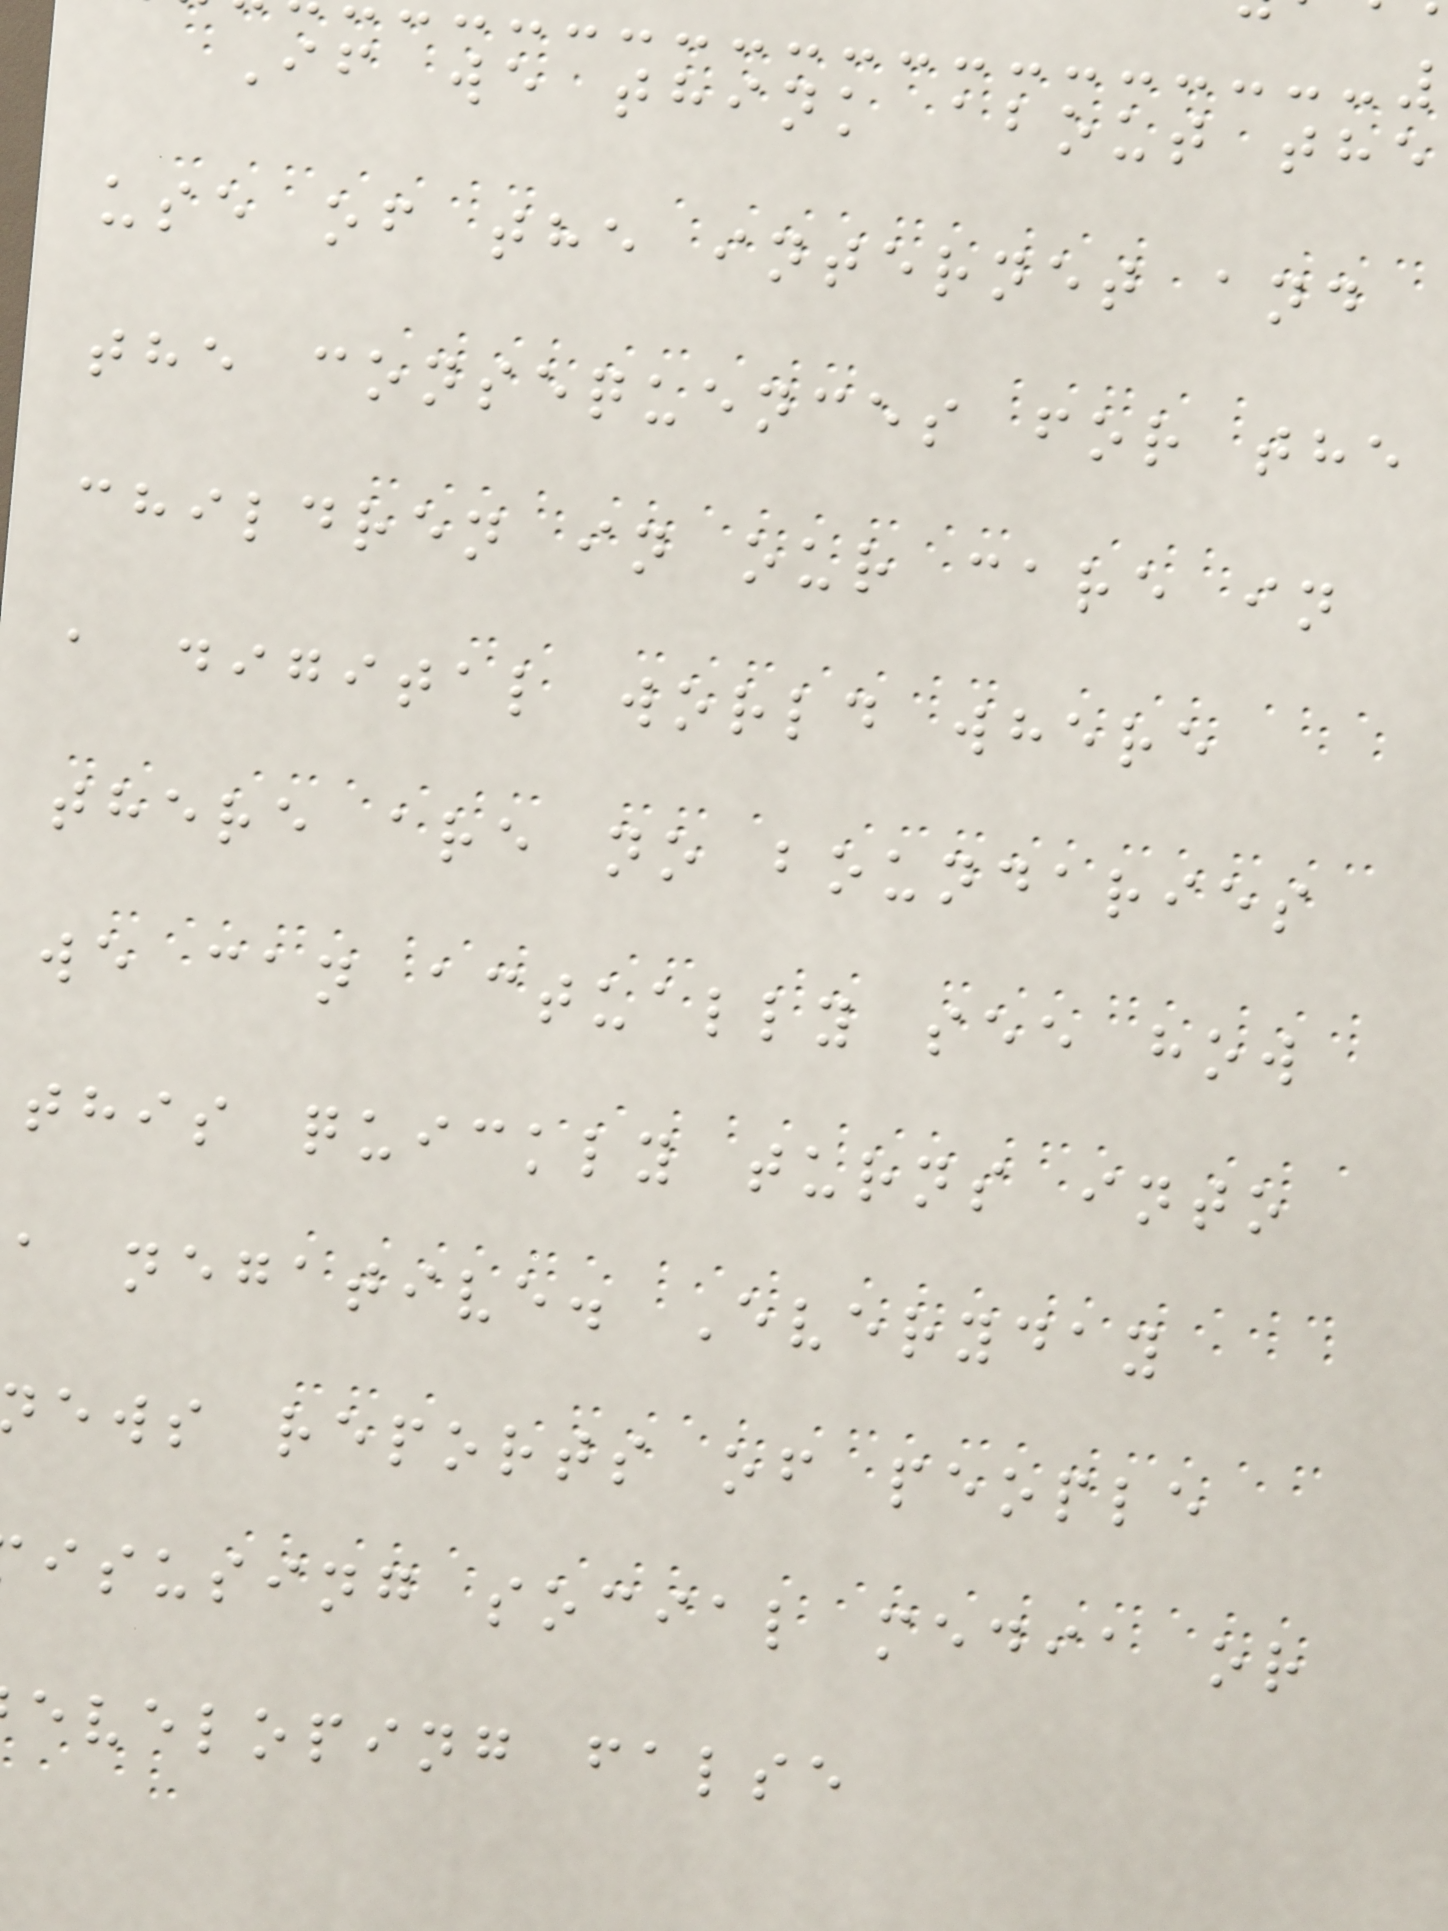If we think about the
use of the internet and
the consequences for the
children in our care in
a digital world where
there are no boundaries
we can actually see how
this quickly turns into
a negative. Everyday
ews reports of people
isusing social media or
eveloping false
